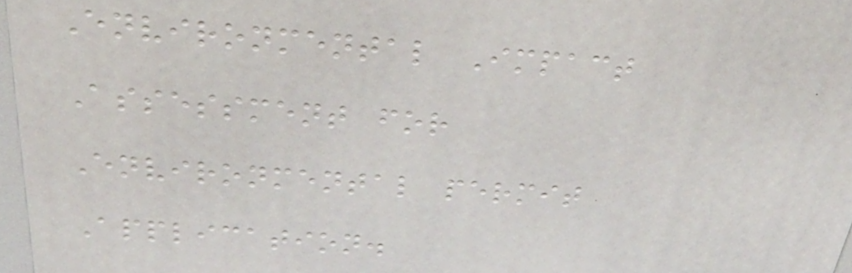Environmental Impact
Assessment for
Environmental permit
Application.
